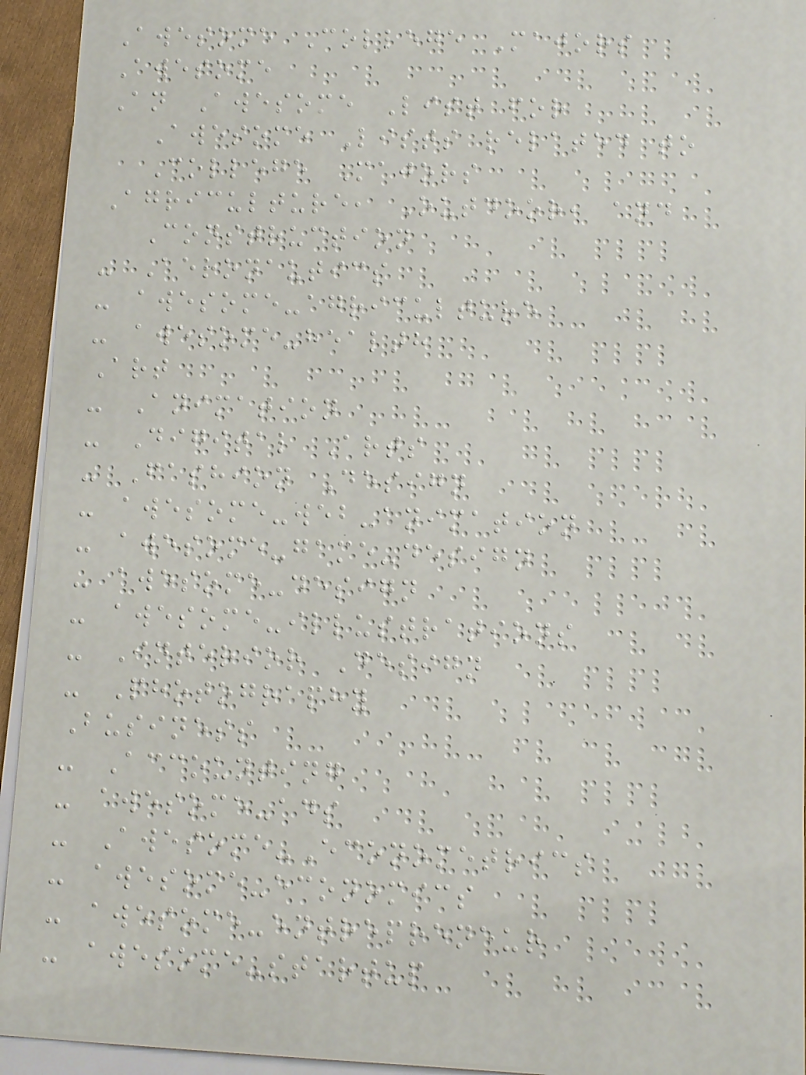Awesome College Majors
Awesome
An Awesome List for
Awesome Lists related to
College Majors
Agriculture, Outdoor, and
Construction
- Aeronautics
- awesome-agriculture
- awesome-health
Art
- Animation
- Digital Arts
- Fashion Design
- awesome-web-animation
- awesome-game-design
- awesome-design
- awesome-illustrations
- Interior Design
- Photography
Business
- Accounting
- awesome-ads
- Awesome-Econometrics
- awesome-economics
- awesome-entrepreneur
- awesome-startup
